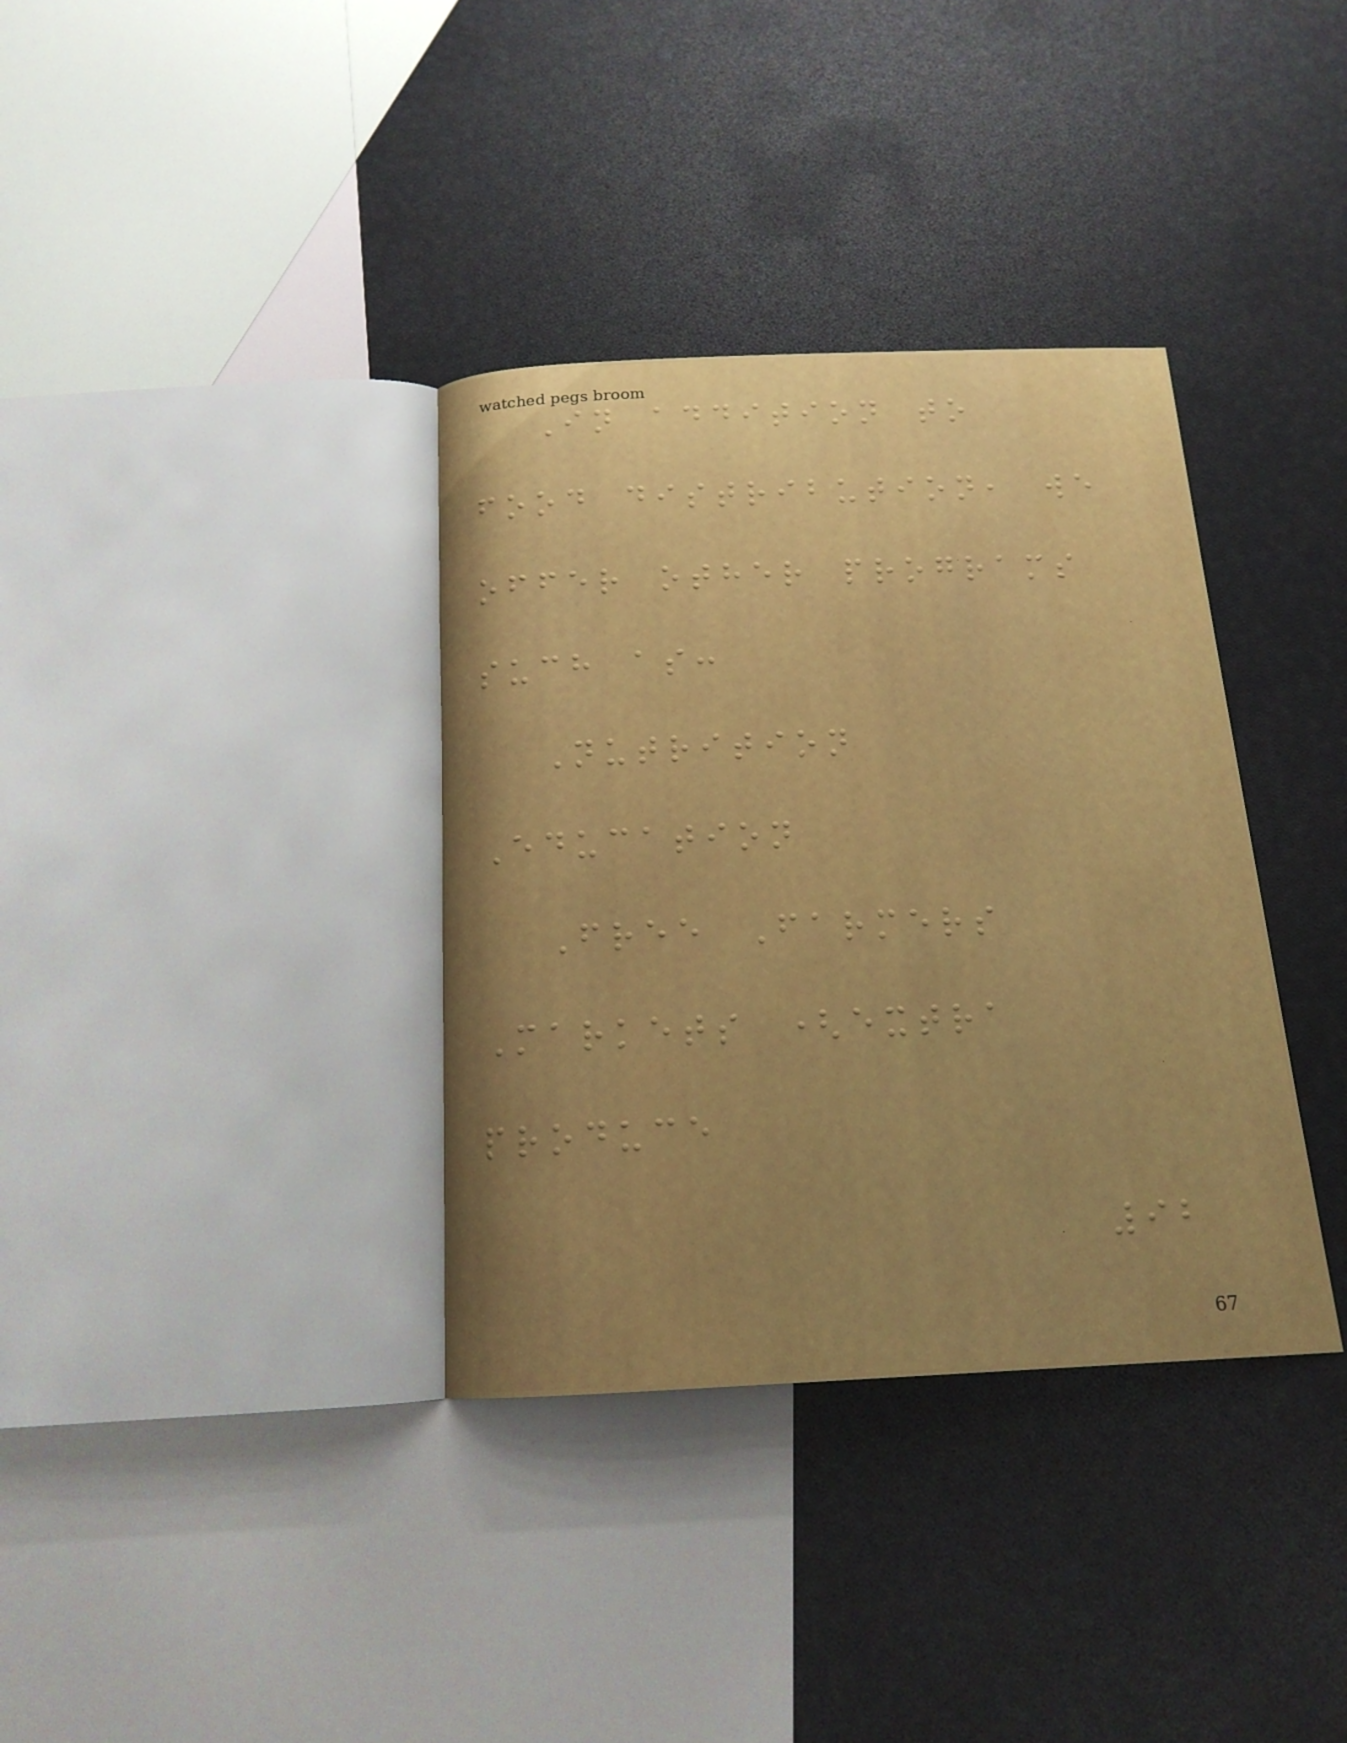In addition to
food distribution, we
offer other programs
such as:
Nutrition
Education
Free Farmers
Markets (extra
produce
92
